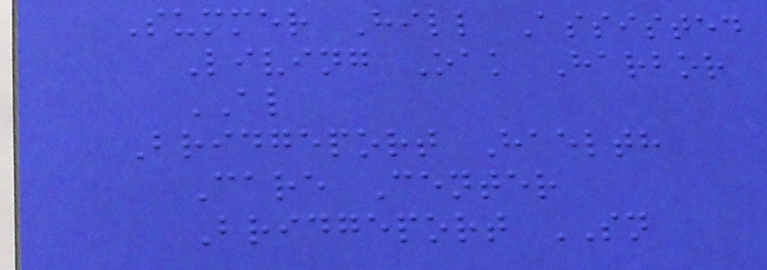Summer Hill Assisted
Living Oak Harbor
AL
Bridgeport Haelth
Care Center
Bridgeport SN
